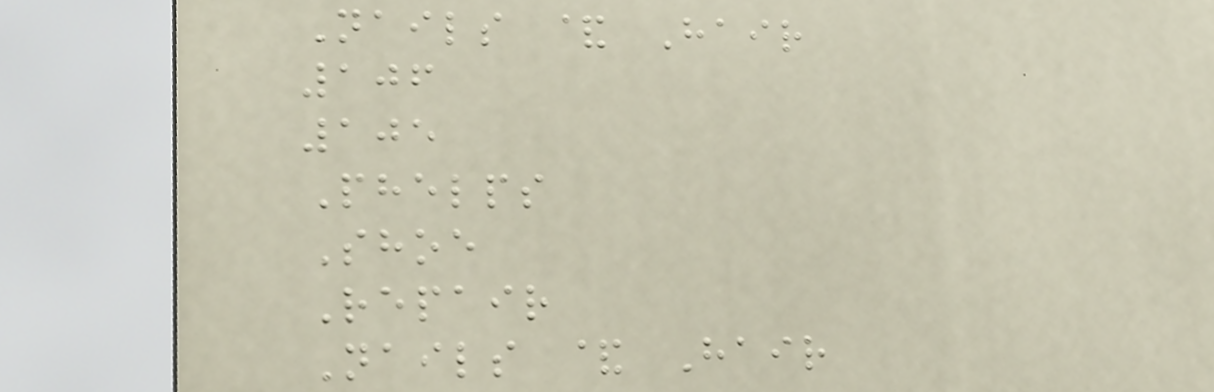Nails & Hair
106
105
Phelps
Shoe
Repair
Nails & Hair
